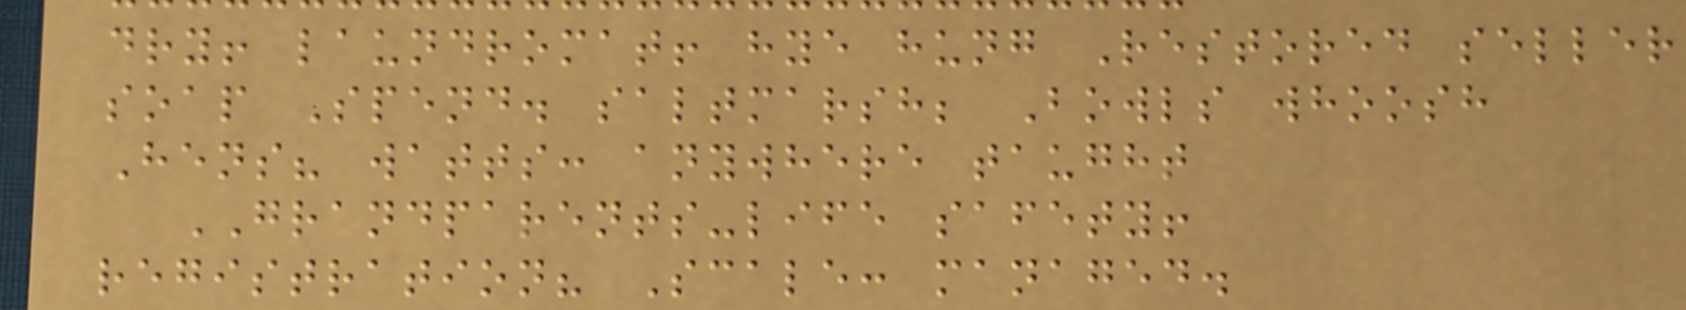dry! laundromat! hye hung Restored seller
soap Spend. saltmarsh; Bowls whoosh
Hens? watts: anywhere taught
GRANDPARENTS-life safety!
registration? Scale: managed.
